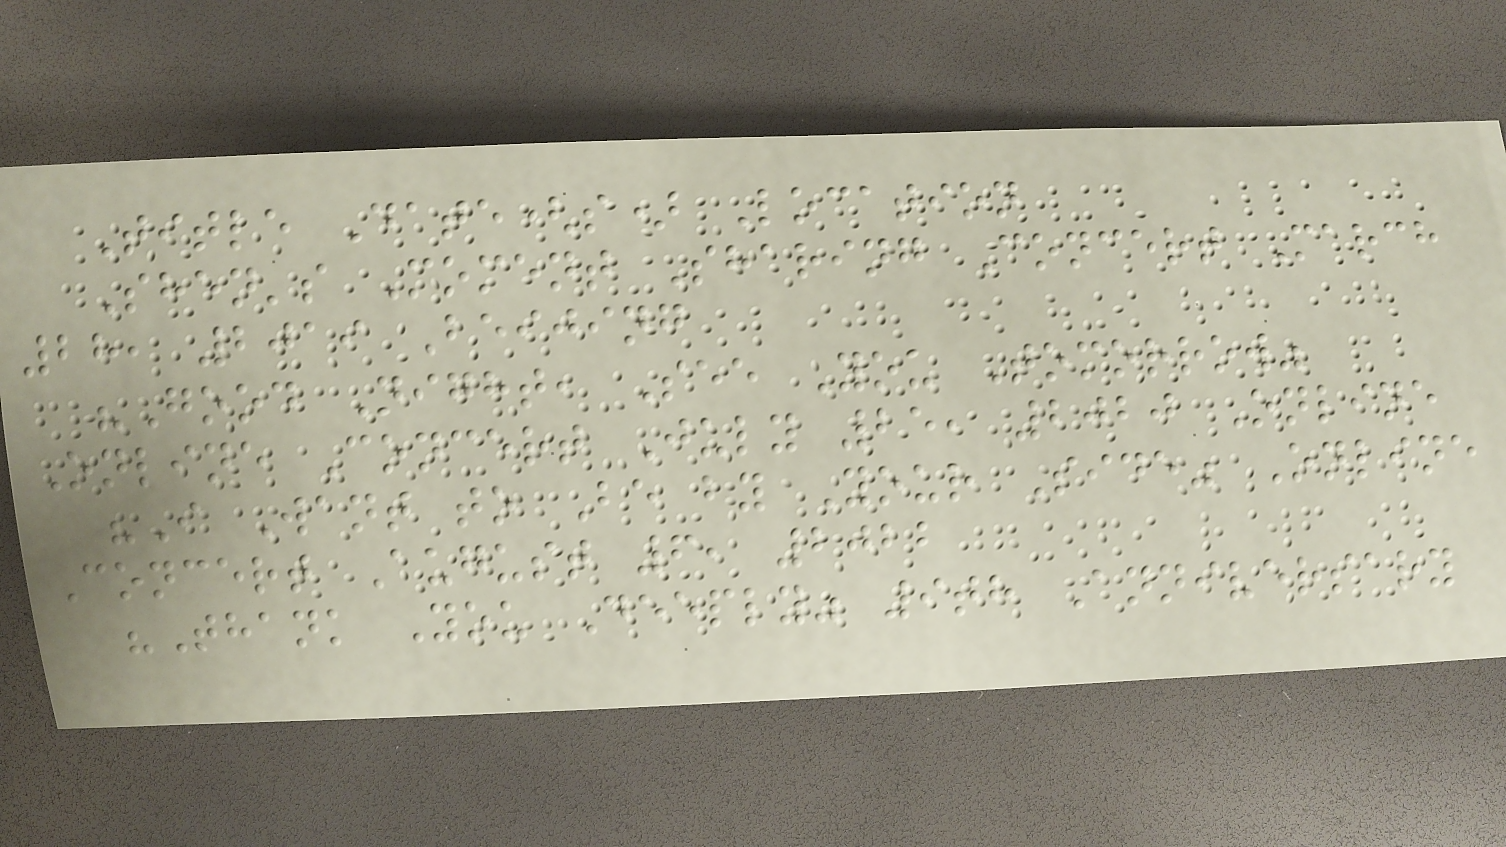Title Date(s) Location
Shen's Moment Sharing Concert March
28, 2019 Beijing
"Good Night, See You Tomorrow"
Online Concert July 25, 2020 Online
"I Want to Be by Your Side" Online
Concert August 6, 2022
"Thank You Deeply" 9th Anniversary
